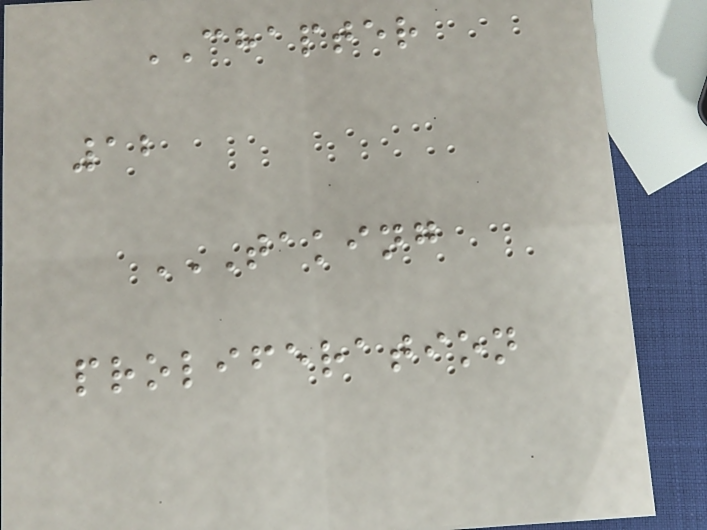CHAPTER
12
TAKING
PROLIFERATION
